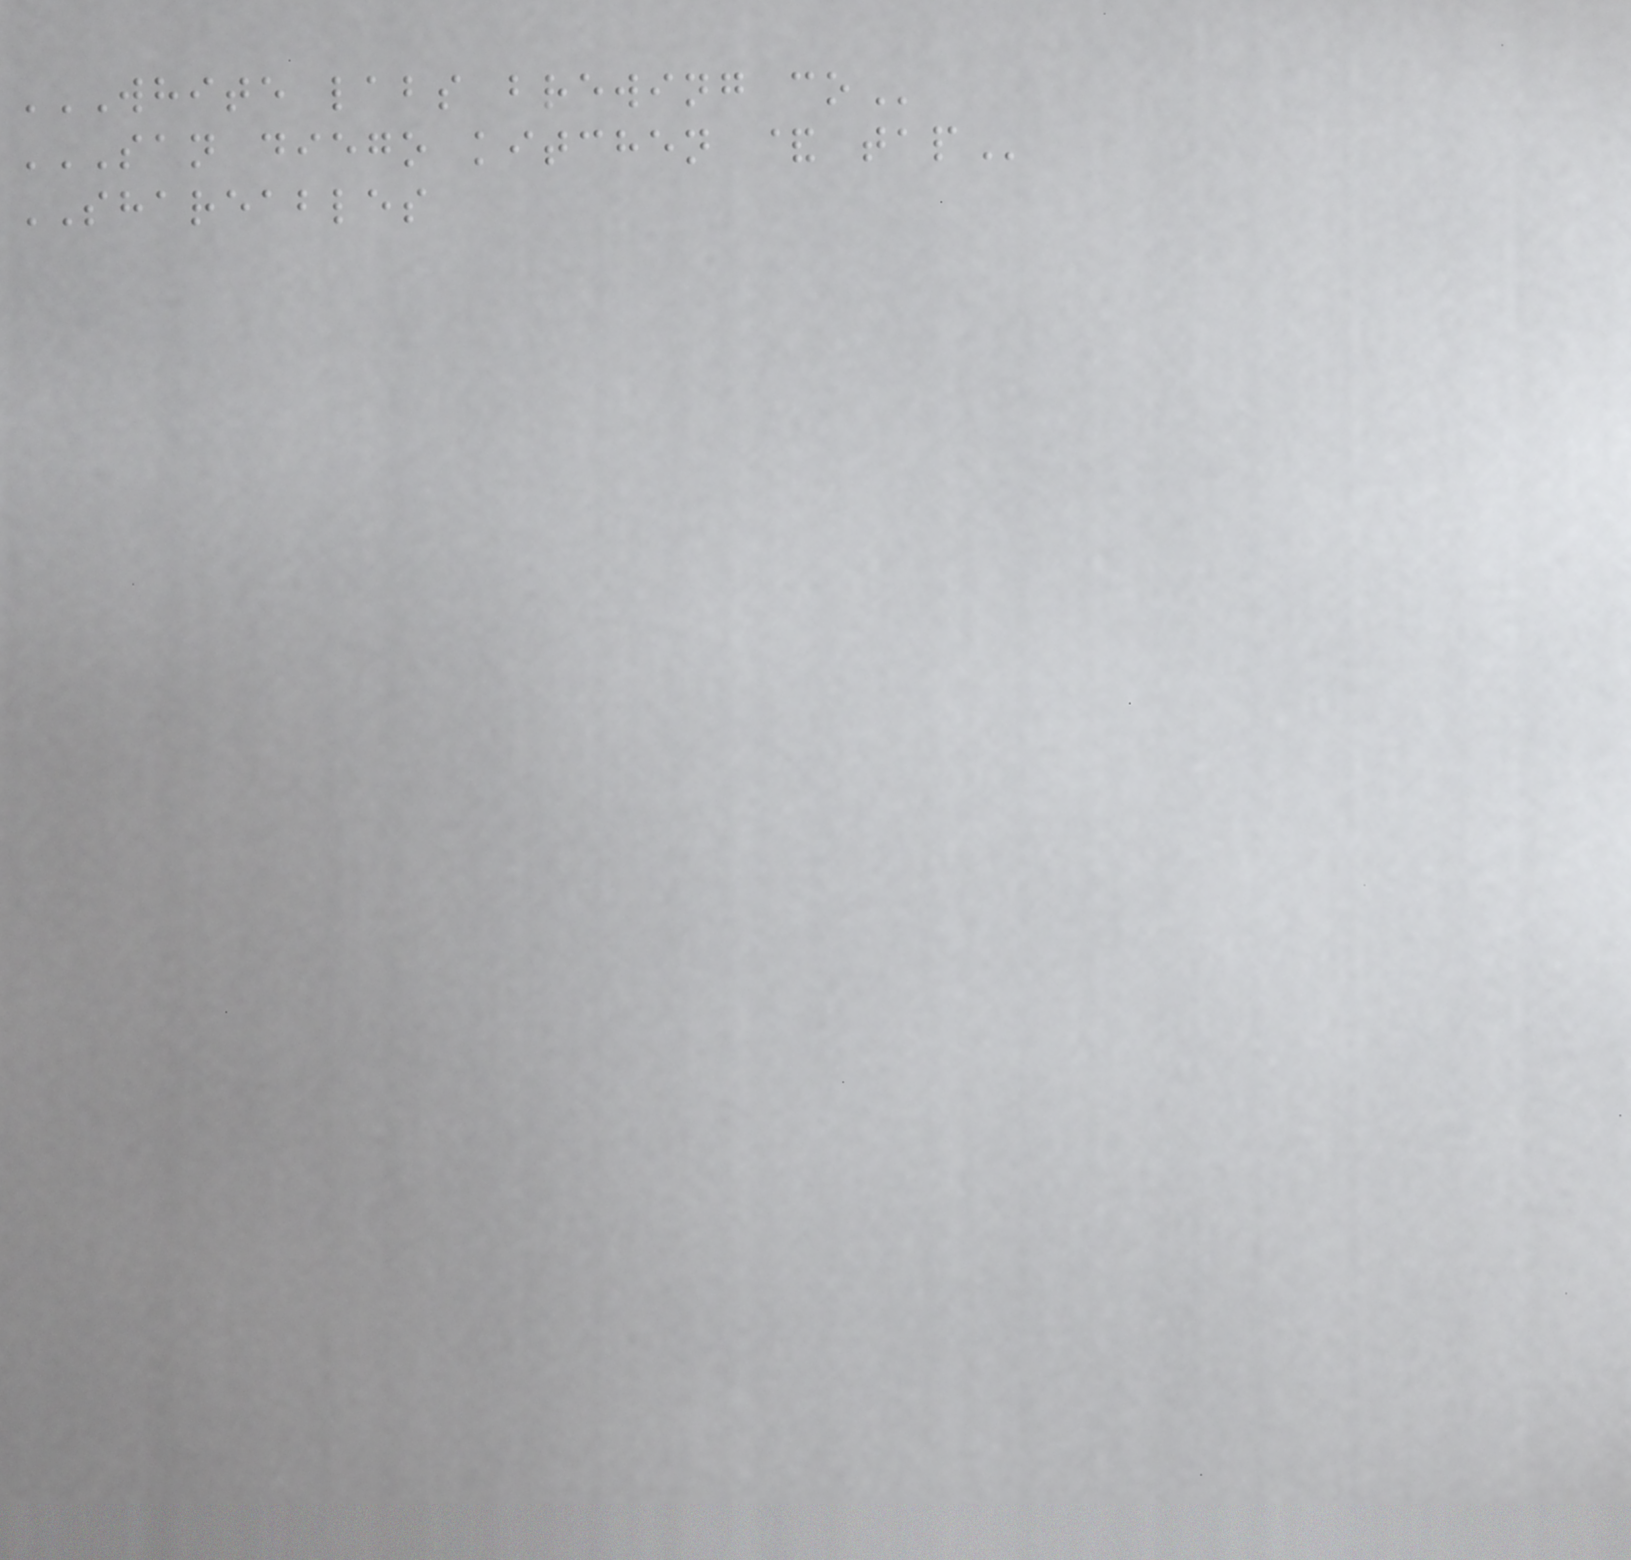WHITE LABS BREWING CO
SAN DIEGO KITCHEN & TAP
SHAREABLES
